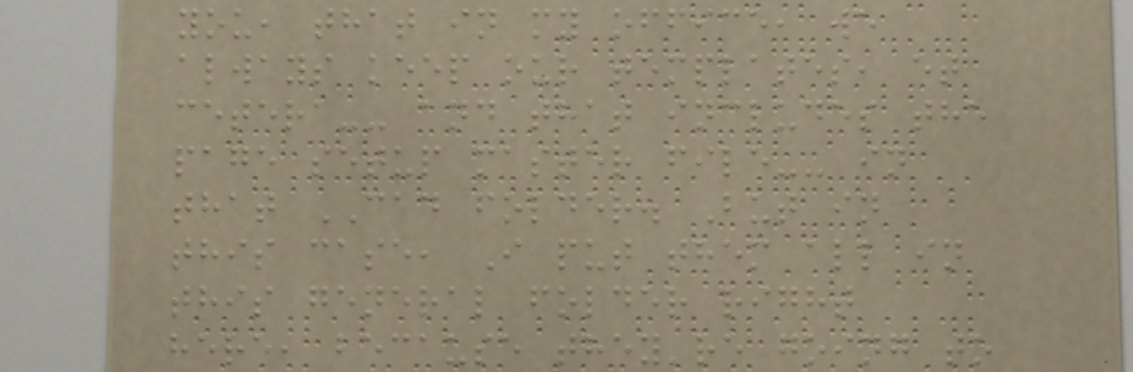you, that in my office, we
always keep our templates, et
cetera-- and that includes the
page setup master file-- in
that CAD folder. But in
this case, I put them all in
this general folder right
here, because they're going to
